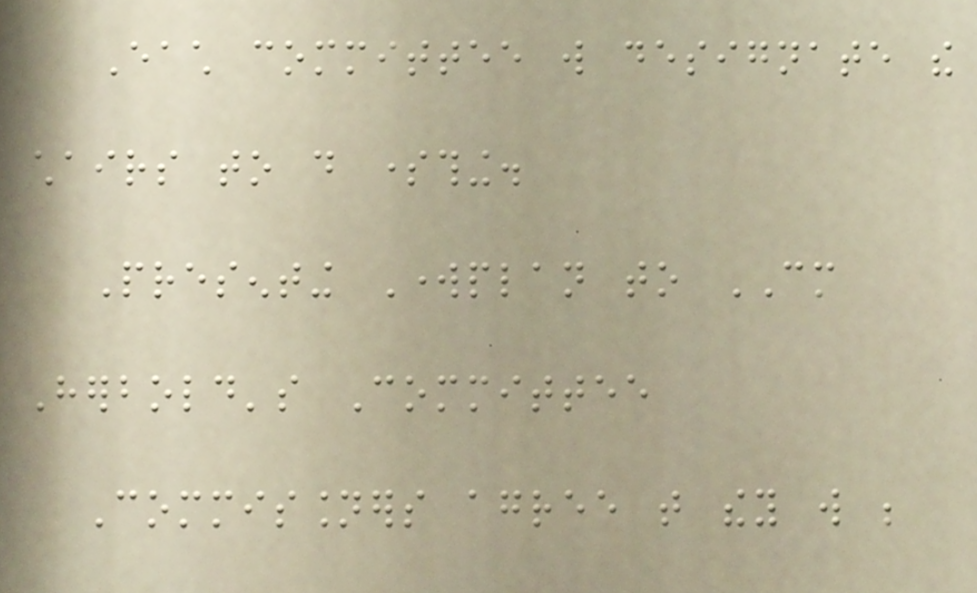Each committee will designate the
chairs to do something.
Presenting Workplan to CM
Herbold's Committee
Commissioners agree that they will be
